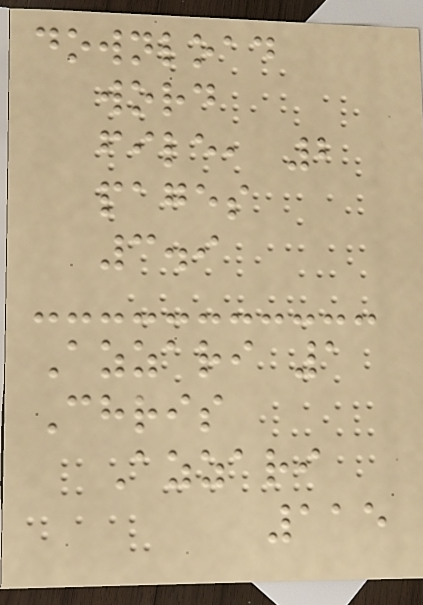download
word
file, 2
pages
3.9
Azzari 1
Chris
Azzari
115
